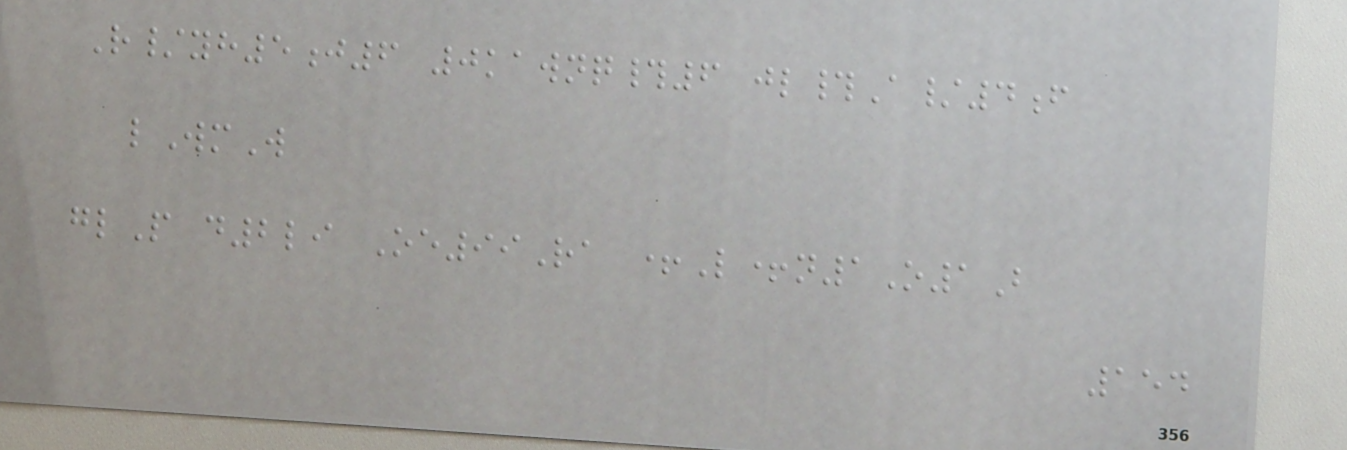R/yh5j6 0kawnq#6 jl#A/4f
lWmW
glP d2li Oe99Ra +L+n1O1B
154
